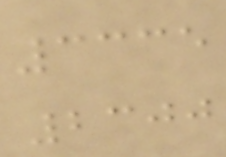3335
2300
